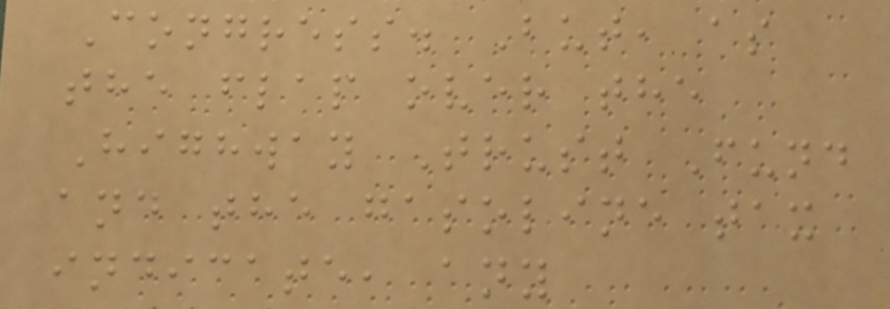Congress. But, as
the flap over the
Highway Trust Fund
and the gasoline tax
indicate, any
